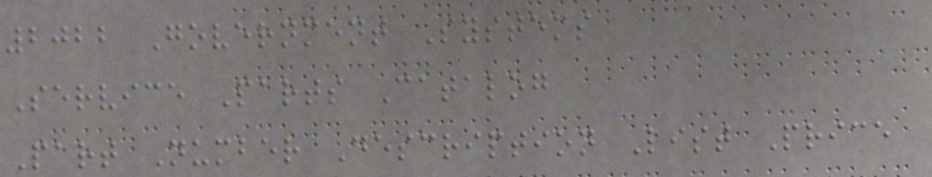2022 Government Systems
Service Parts Catalog
Part Number Description List Price
